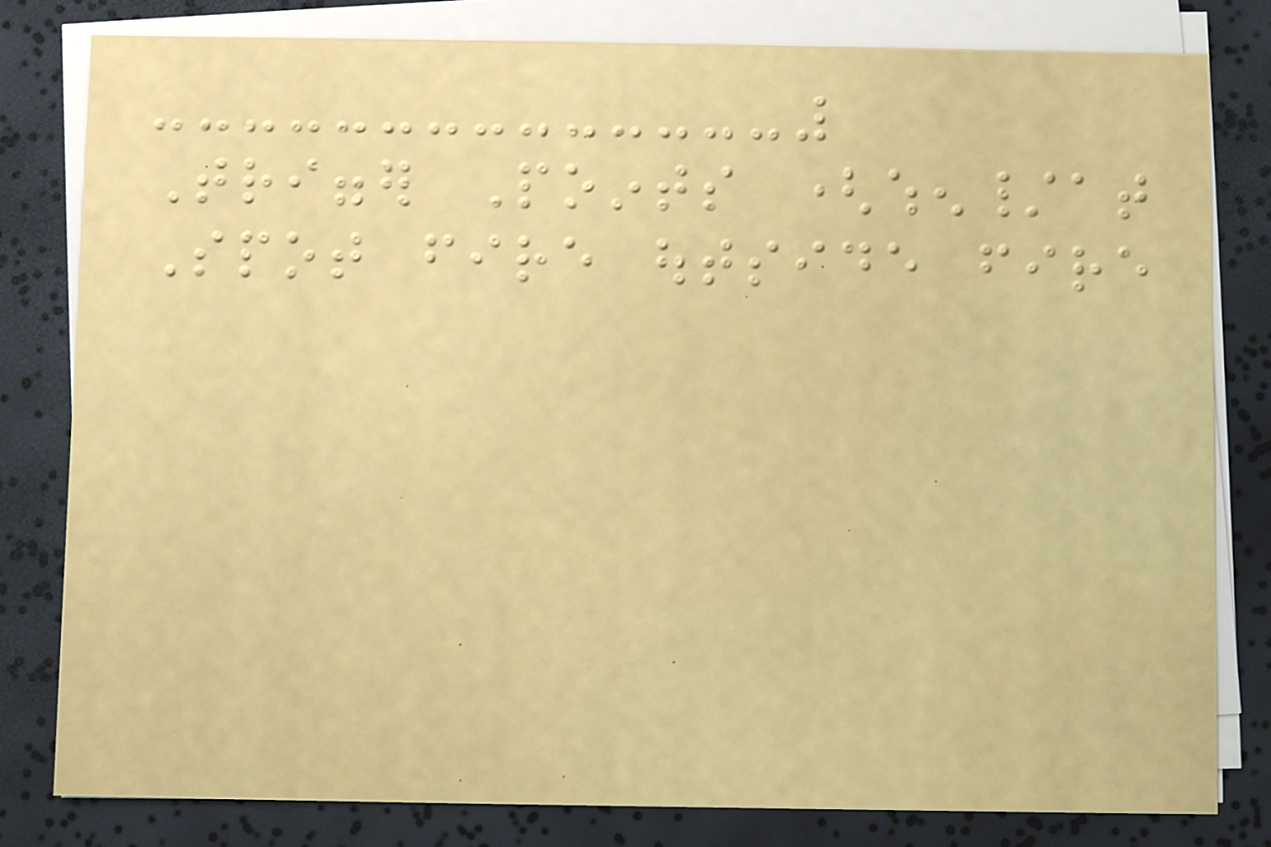Trigger Points (when/at
Spot fire outside fire
